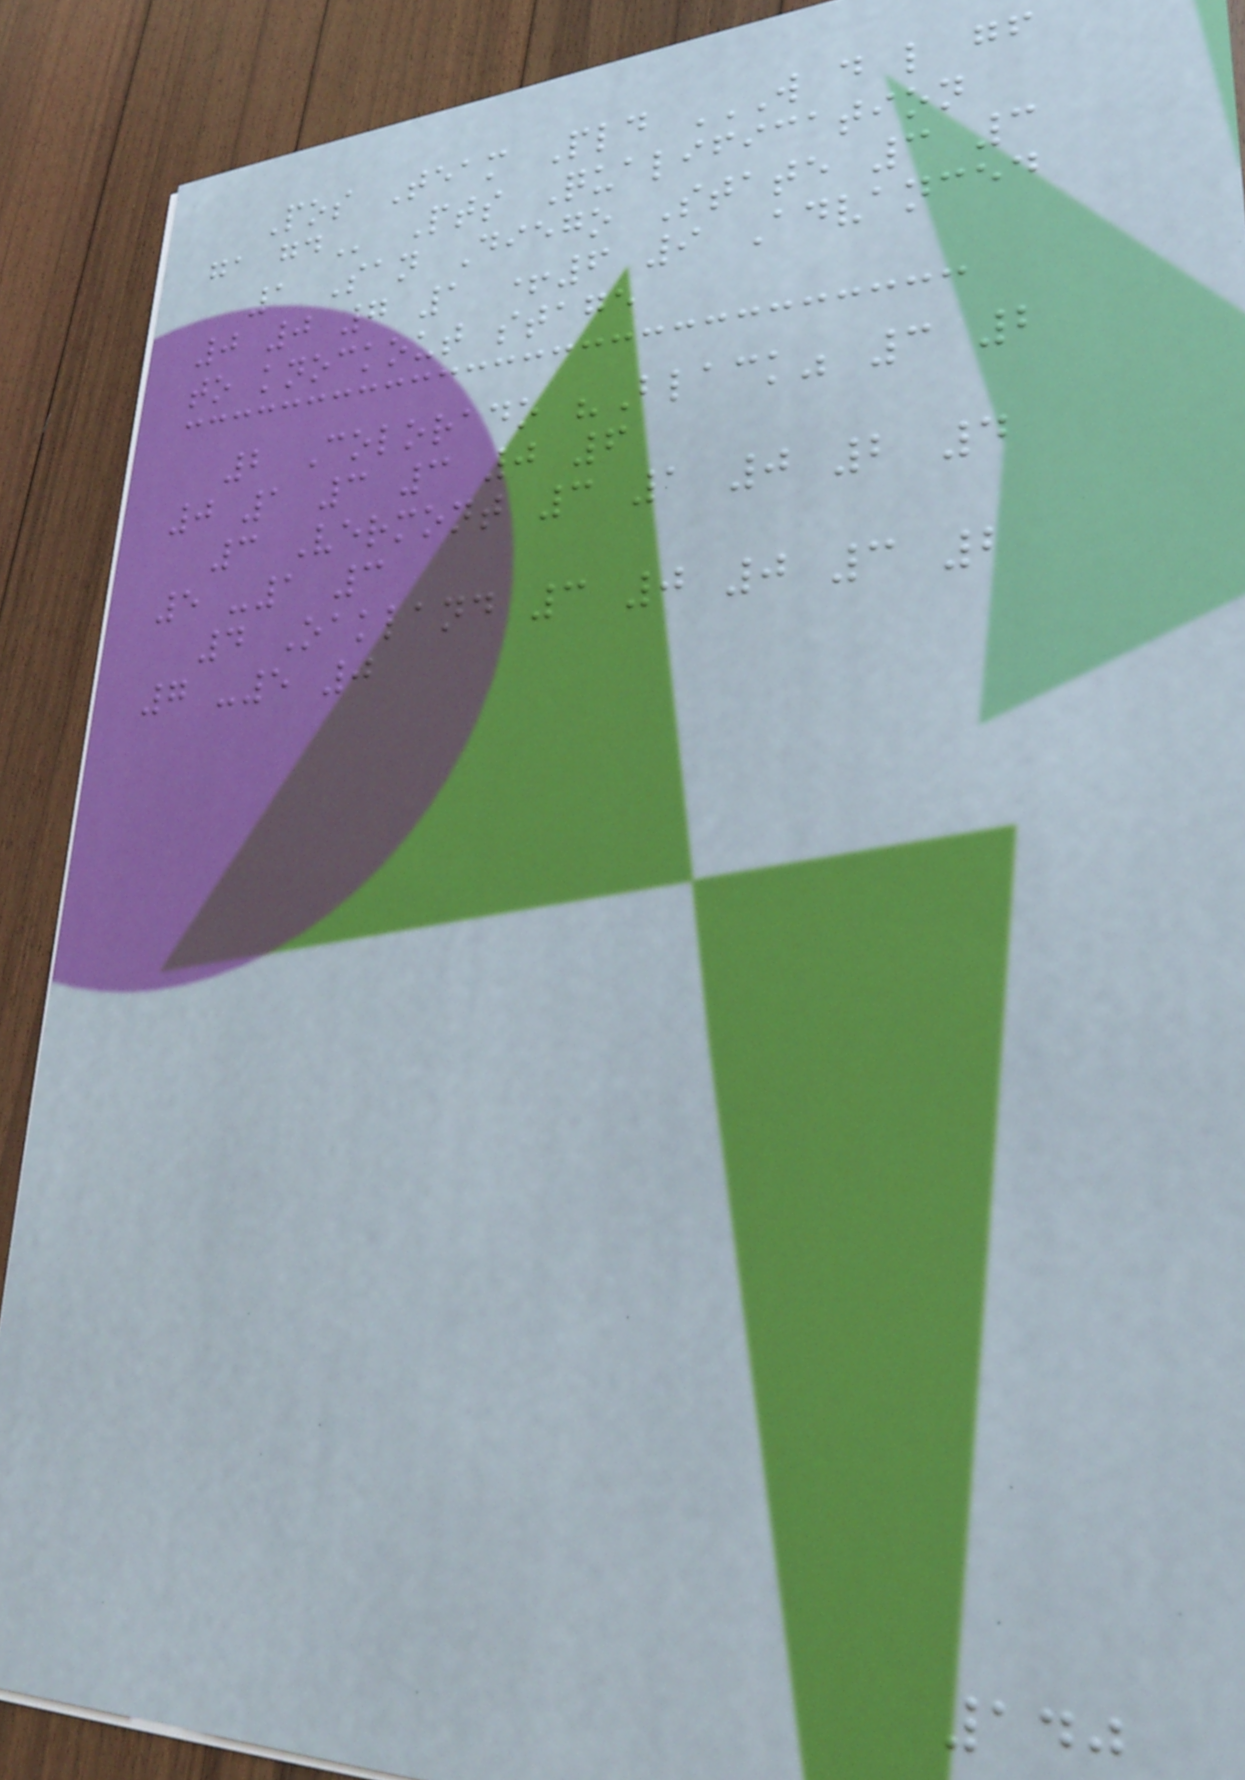Pos Team Pld W D L GF
GA GD Pts Qualification
1 San Diego State 3 3
0 0 7 1 +6 9 Advanced
to knockout stage
2 Colorado "Black" 3 2
0 1 3 3 0 6
3 Vermont 3 1 0 2 4
5 -1 3
4 Oakland 3 0 0 3 2
7 -5 0
140
